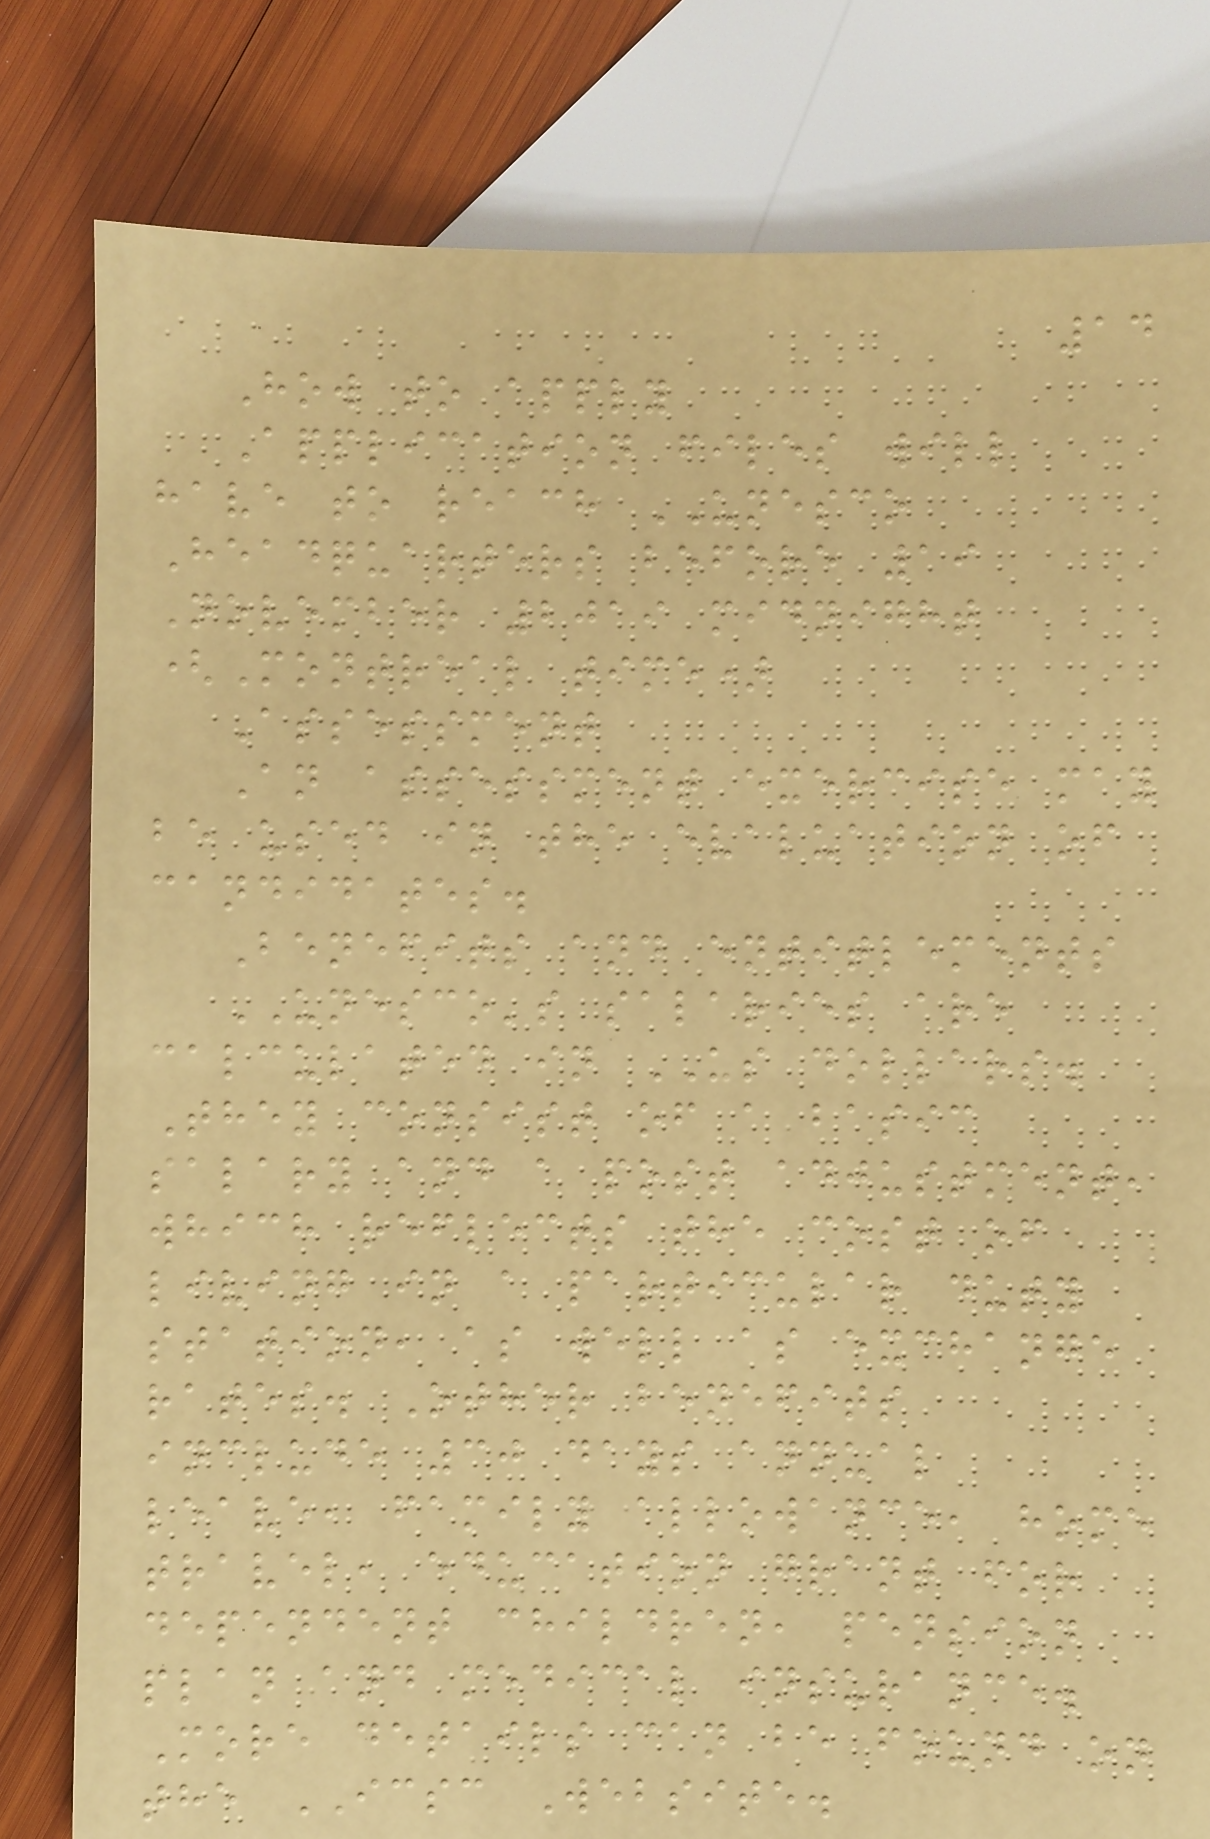14
How to apply
Application files will
have to reach UNESCO
Headquarters before 19
November 2019 midnight
(Montreal time)
Assessment
An assessment exercise may
be used in the evaluation of
candidates.
Benefits and entitlements
UNESCO's salaries are
calculated in US dollars.
They consist of a basic
salary and a post adjustment,
which reflects the cost of
living in a particular duty
station, as well as exchange
rates. Other benefits
include 30 days annual
leave, family allowance, home
travel, education grant for
dependent children, pension
plan and medical insurance.
More details can be found on
the ICSC Website.
